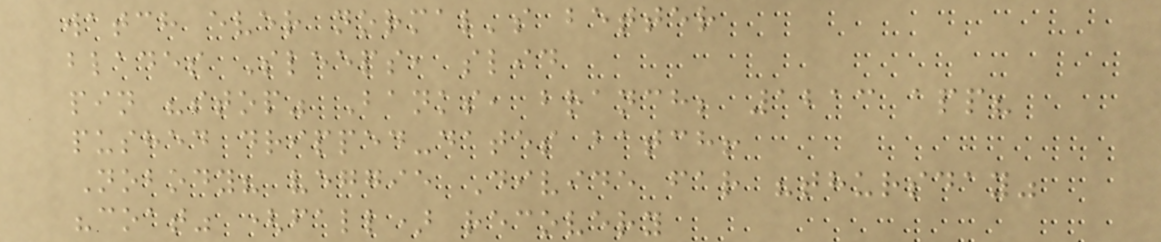watch ever normal's better
blades Sleeps, slid
pin "stop" Banks, branch; 1213 app?
pushed dripped-dates batch!
Nobody? veggie Divide far "thursday"
"coat" (fall) recovery
